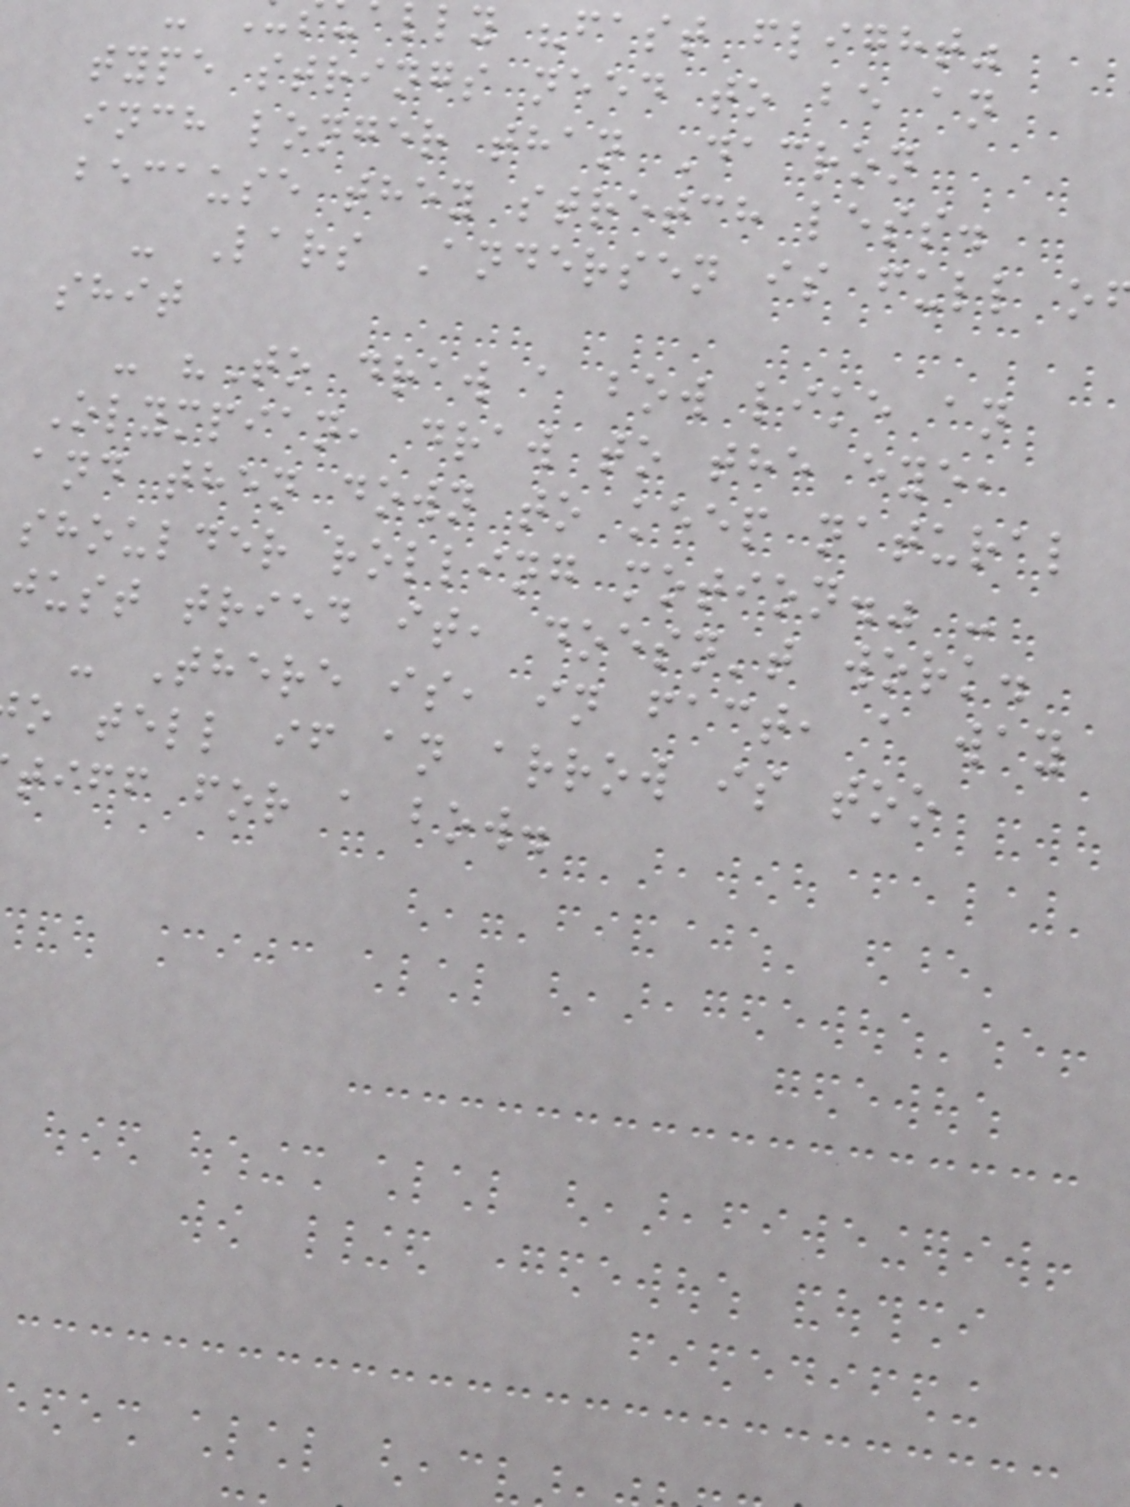lly "fast flight"
type strings need to be an
inch longer than Dacron
because they stretch less.
- Lars Andersen is full o
shit
- "To draw a bow like an
Olympian, draw to the eye,
and then down to keep natural
shoulder rolling motion." -
just tried it, doesn't work.
- There is, in fact, a way
o tell if an arrow is too
tiff for a bow.
